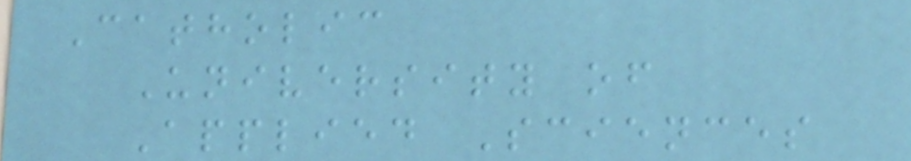Catholic
University of
Applied Sciences
